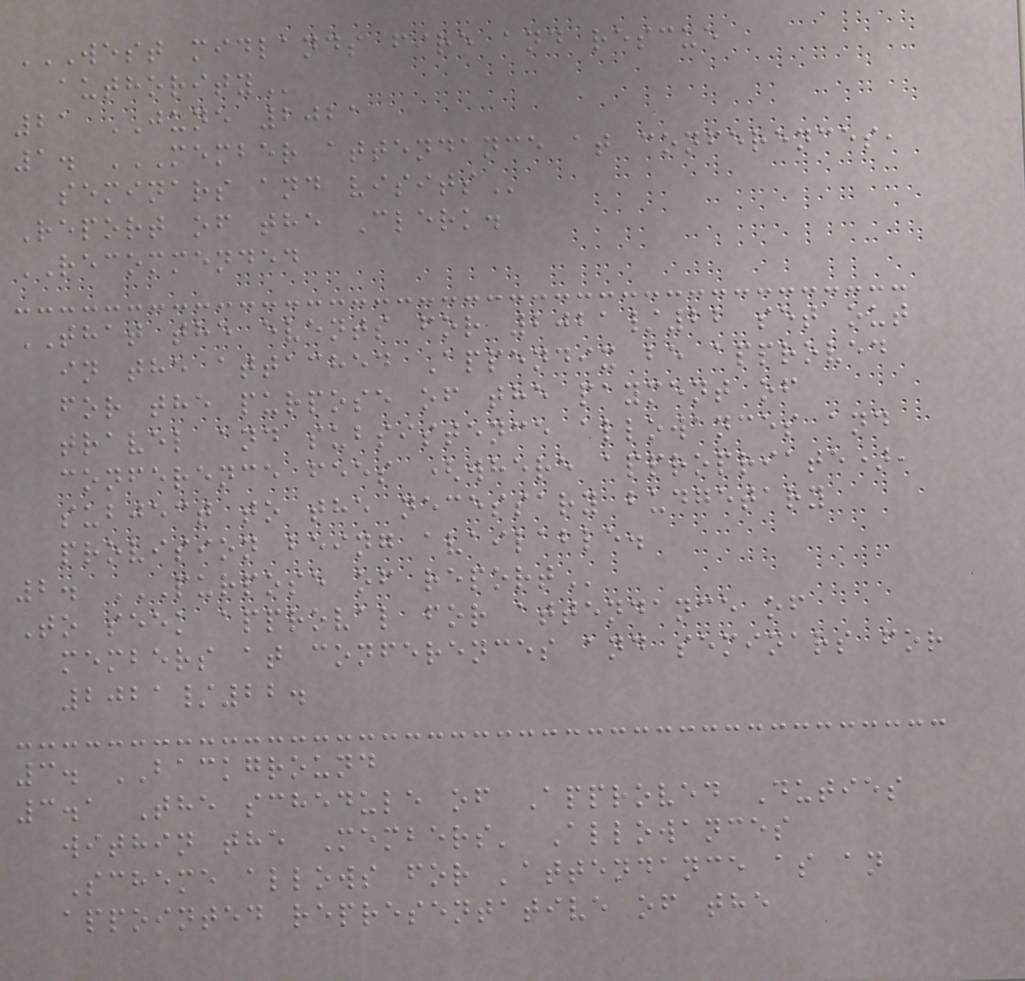WEST MIDLANDS FIRE AND RESCUE
AUTHORITY
21 JUNE 2021
1. MEMBER ATTENDANCE AT CONFERENCES,
SEMINARS AND VISITS
Report of the Clerk.
RECOMMENDED
THAT the events for 2021/22 set out
in the attached Appendix be approved
for the purpose of the payment of
travel and subsistence allowances and
conference fees (where appropriate),
subject to the necessary budgetary
provision being available.
2. PURPOSE OF REPORT
To seek approval for attendance of
members at conferences and seminars for
2021/22.
3. BACKGROUND
3.1 The schedule of Approved Duties
within the Members' Allowances
Scheme allows for 'attendance as an
appointed representative of the
